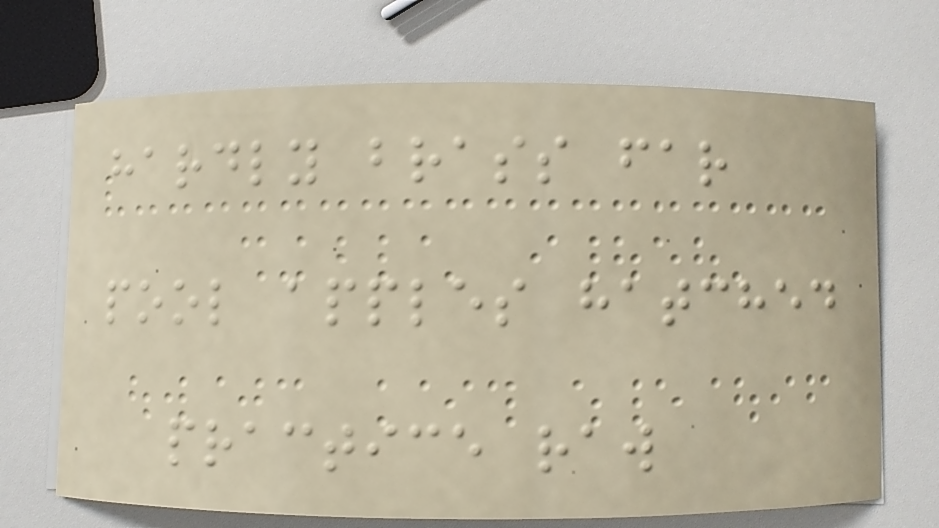hardly brass far
pool apples hatched
practice raw
